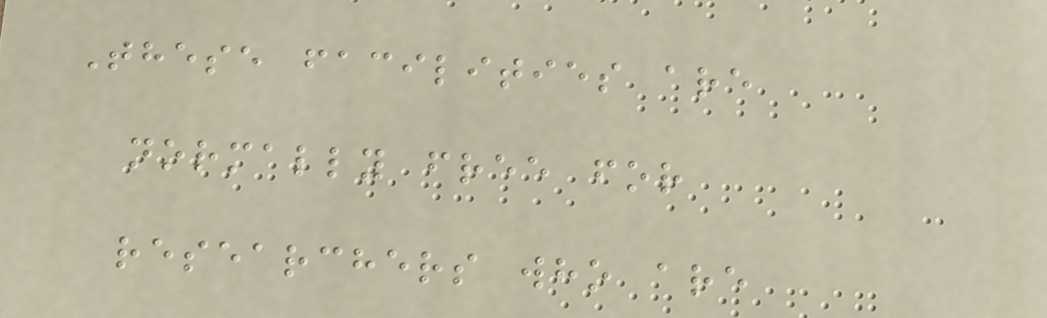These facilities are
normally free for
researchers who are
